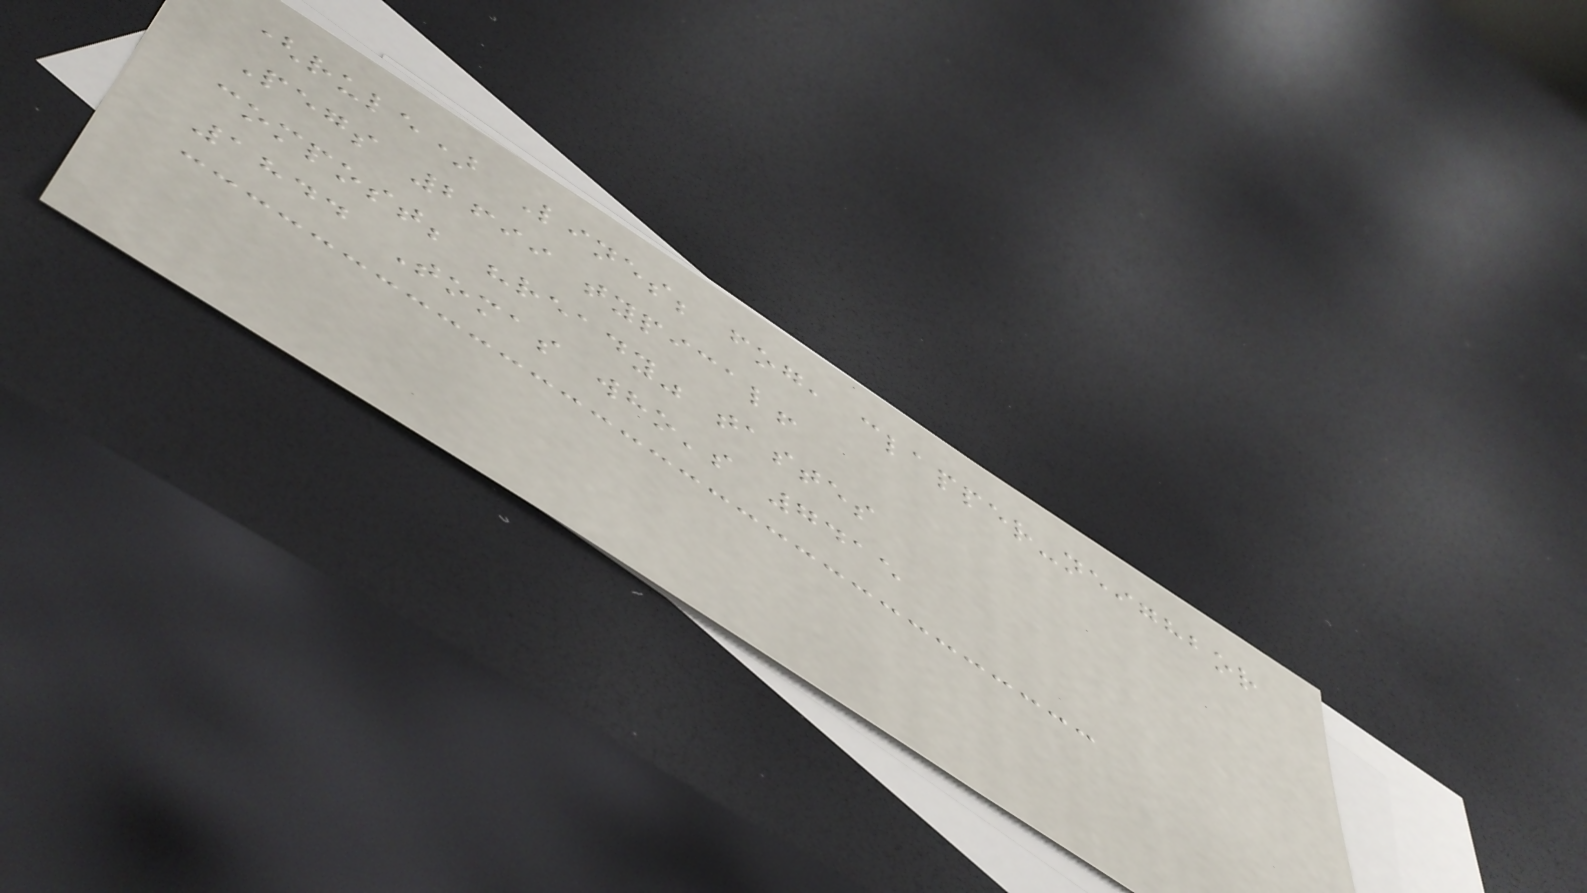(rule) Lines; fog, clapper-neighbor
Pegs 2699 typical!
compost; "ready" tastes
1844 Tomas who's 7415
